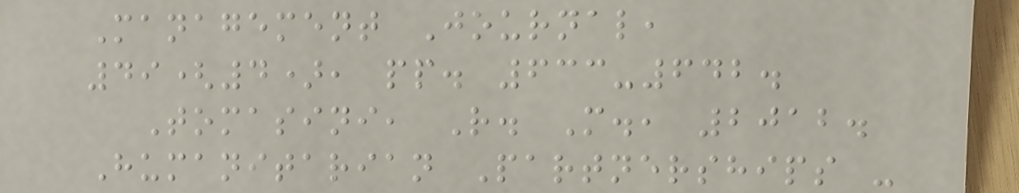Management Journal,
49(4), pp. 633-642.
Tomasini, R. M., 2012.
Humanitarian Partnerships -
